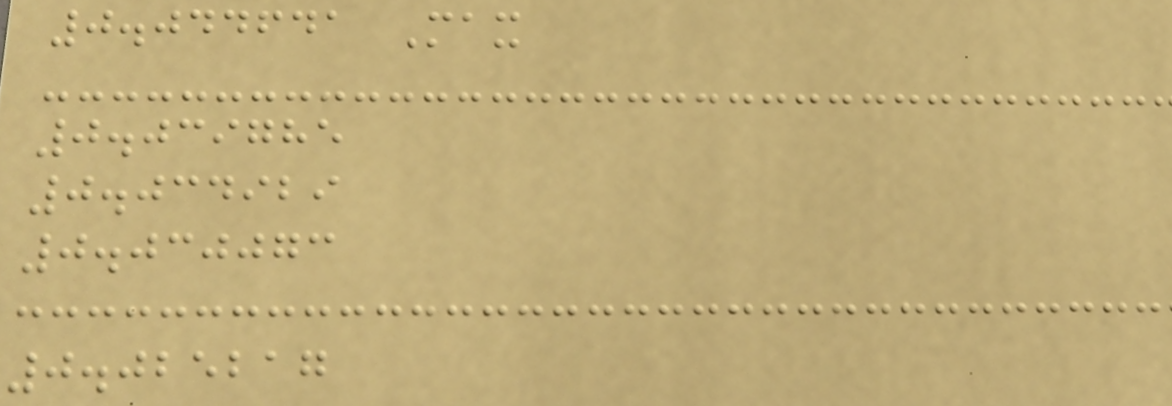0.044641 Max
0.039785
0.034929
0.030073
0.025217
